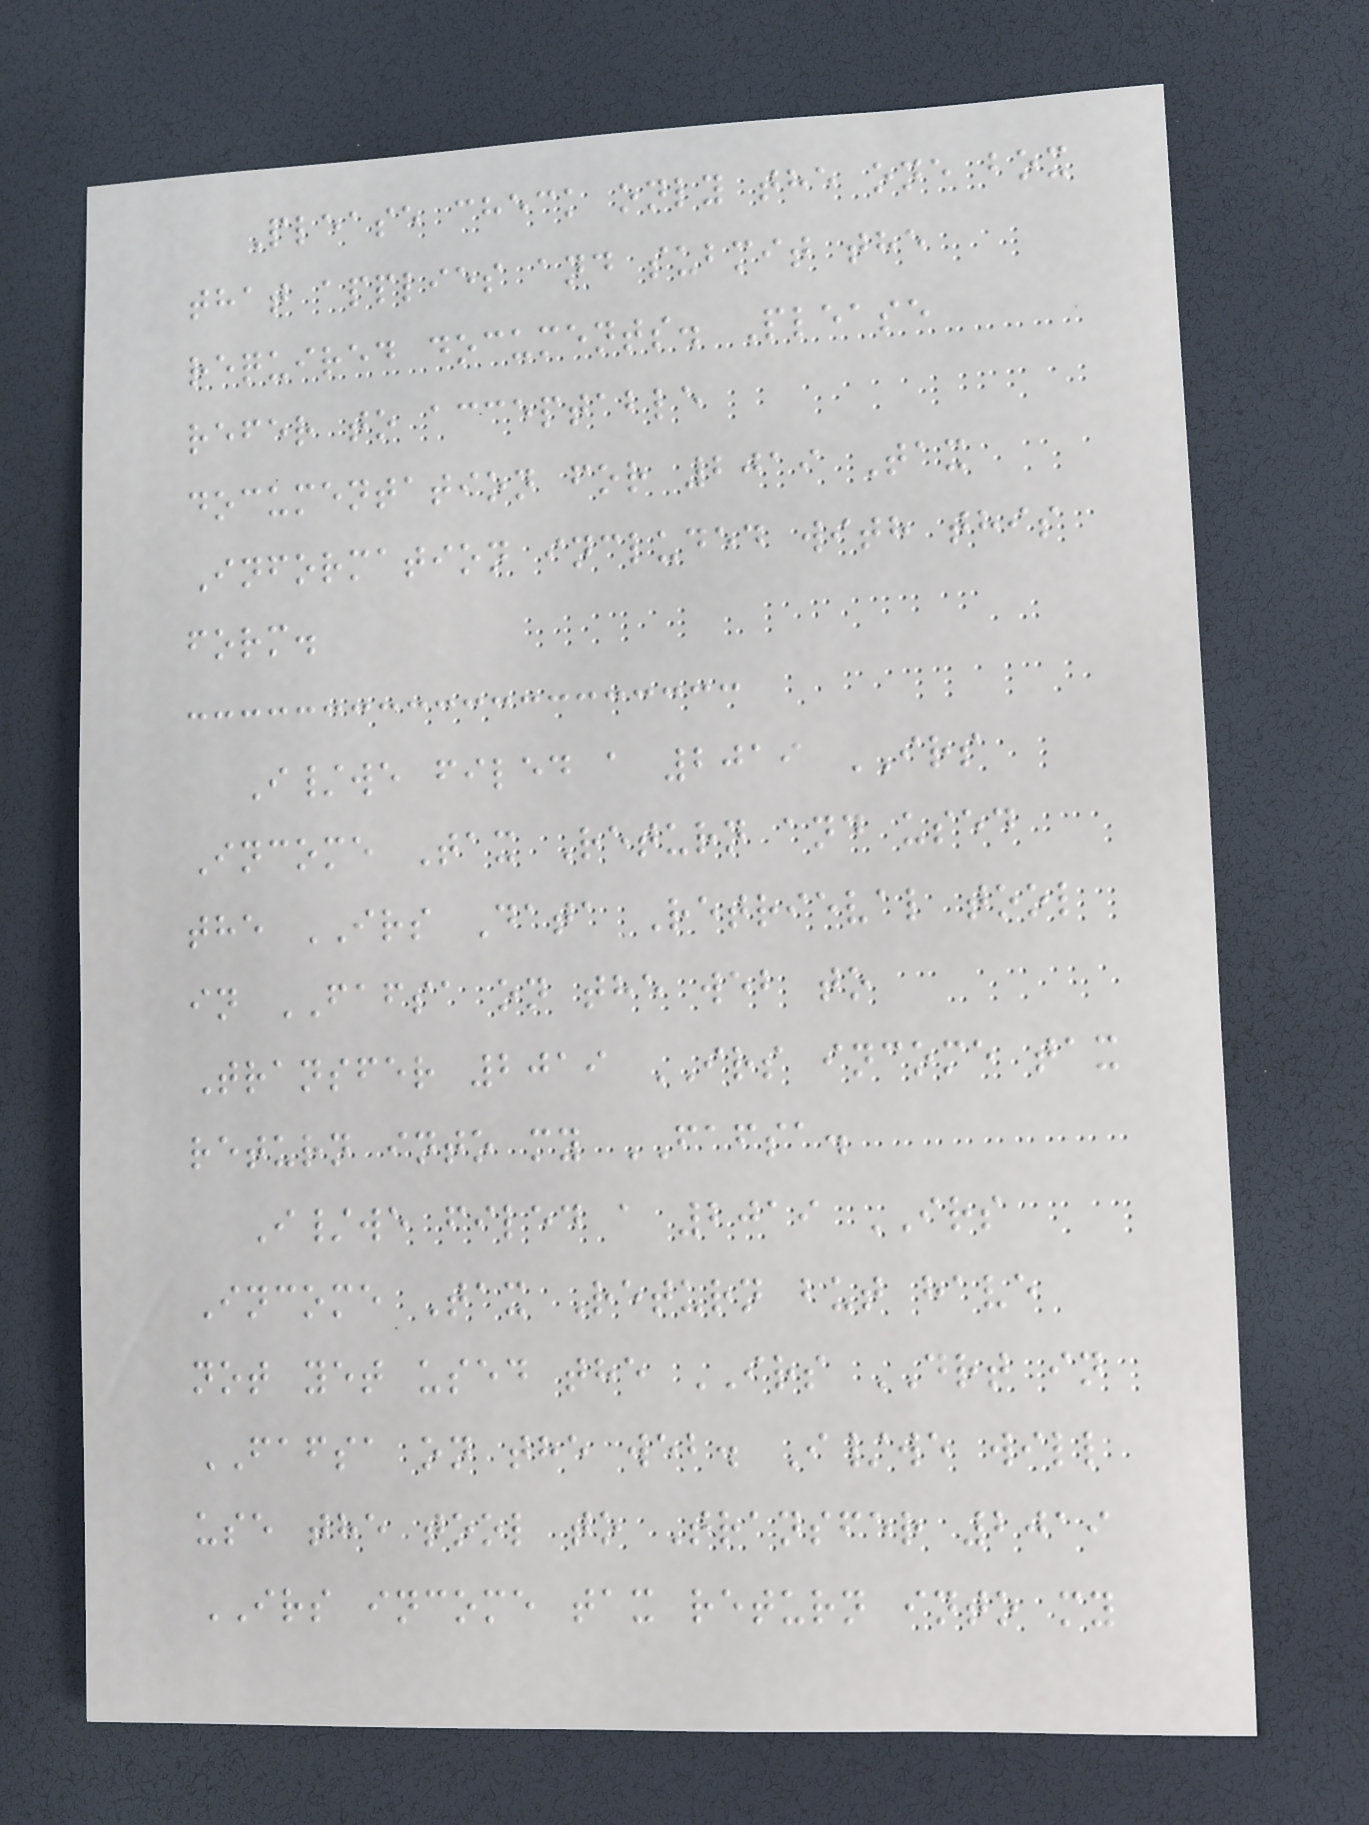Please check only the one box
that applies and submit the
required documents. Please
refer to acceptable
documentation for 2019 Tax
Information included with this
form.
I/we filed a 2019 IRS
Income Tax Return and used
the IRS Data Retrieval tool
in FAFSA on the web to
Transfer 2019 IRS income tax
return into my FAFSA.
I/we filed a 2019 IRS
Income Tax Return but have
not yet used the IRS DRT in
FAFSA on the web. I/we will
use the tool to Transfer 2019
IRS income tax return into my
